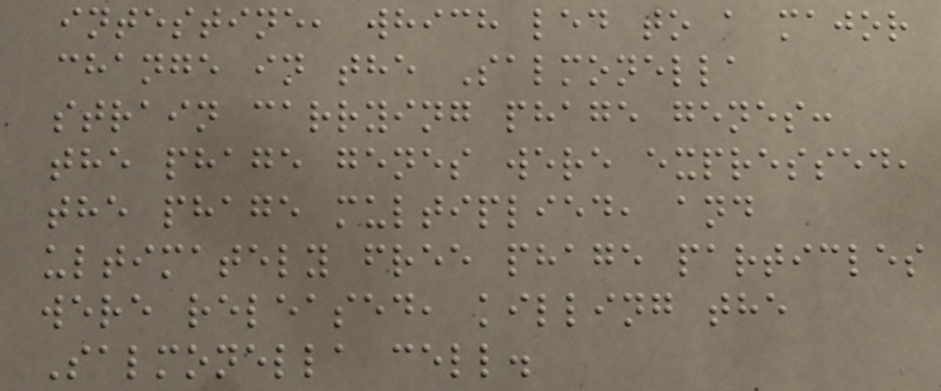intestine, which led to a major
change in the Salmonella
strain carrying phage genes:
the phage genes were expressed,
the phage multiplied, and
ultimately free phage particles
were released, killing the
Salmonella cell.
